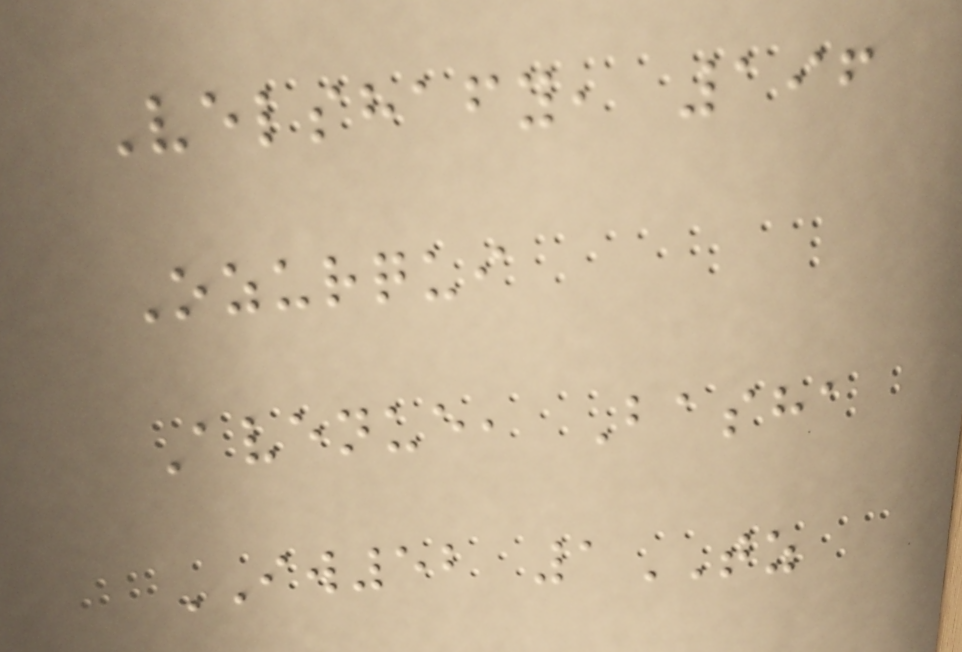Velshafy, 196
Ozurqui
Avenue, Basha
IW52 1TZ
